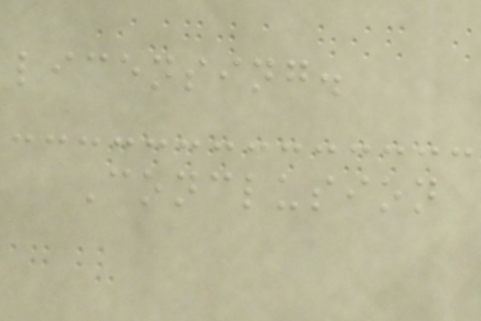licensing.
Conclusion
